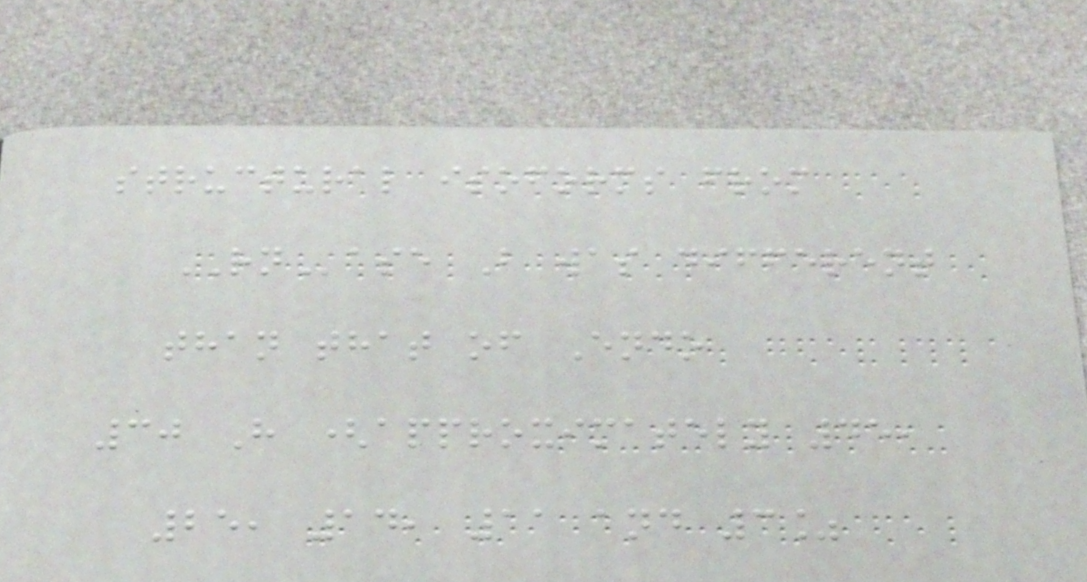structural isoforms from
RNase B was different
than that of Endo
30 H (approximately 45,
25, 14, 11 and 3%
